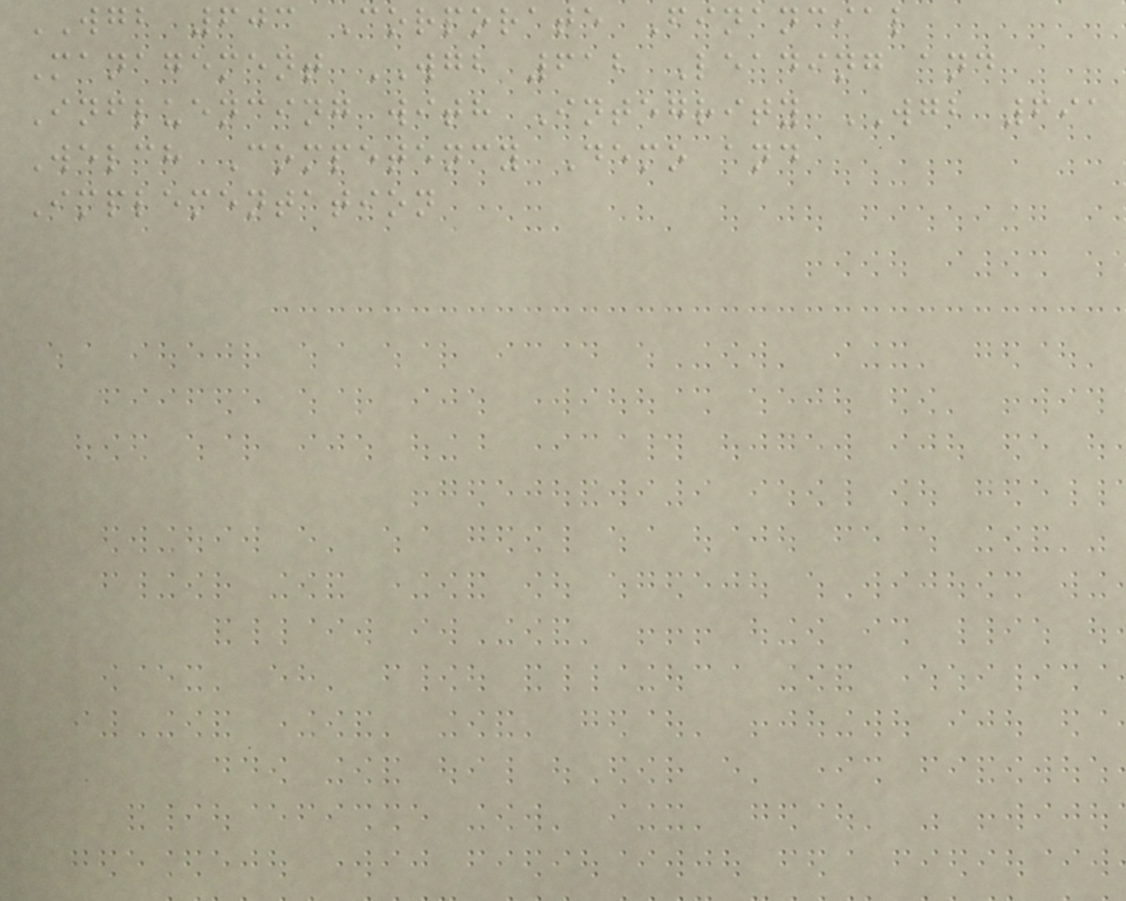WGB 603 Corporate Financial
Management WGB 612 Leading and
Influencing with Integrity WGB 691
Welch Competency Demo and
Implementation
